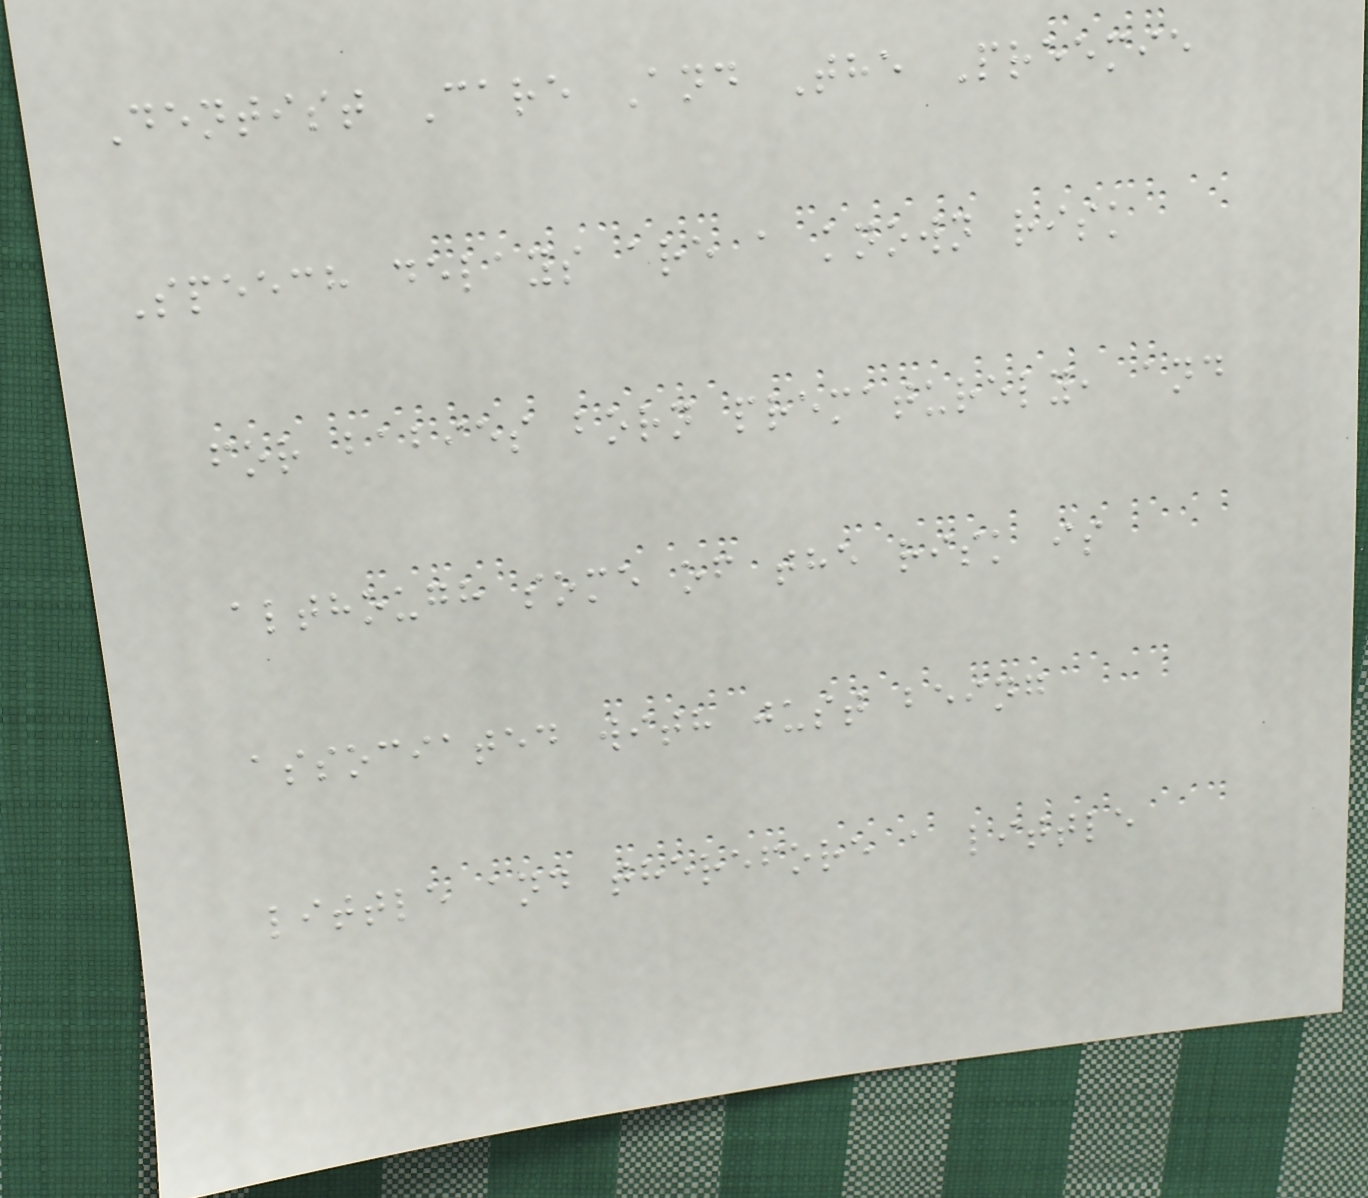Dentist Care And The Preemie
Speech delays are a known risk
for babies born prematurely, and
although some of the risk is
associated with just being
little and therefore a little
